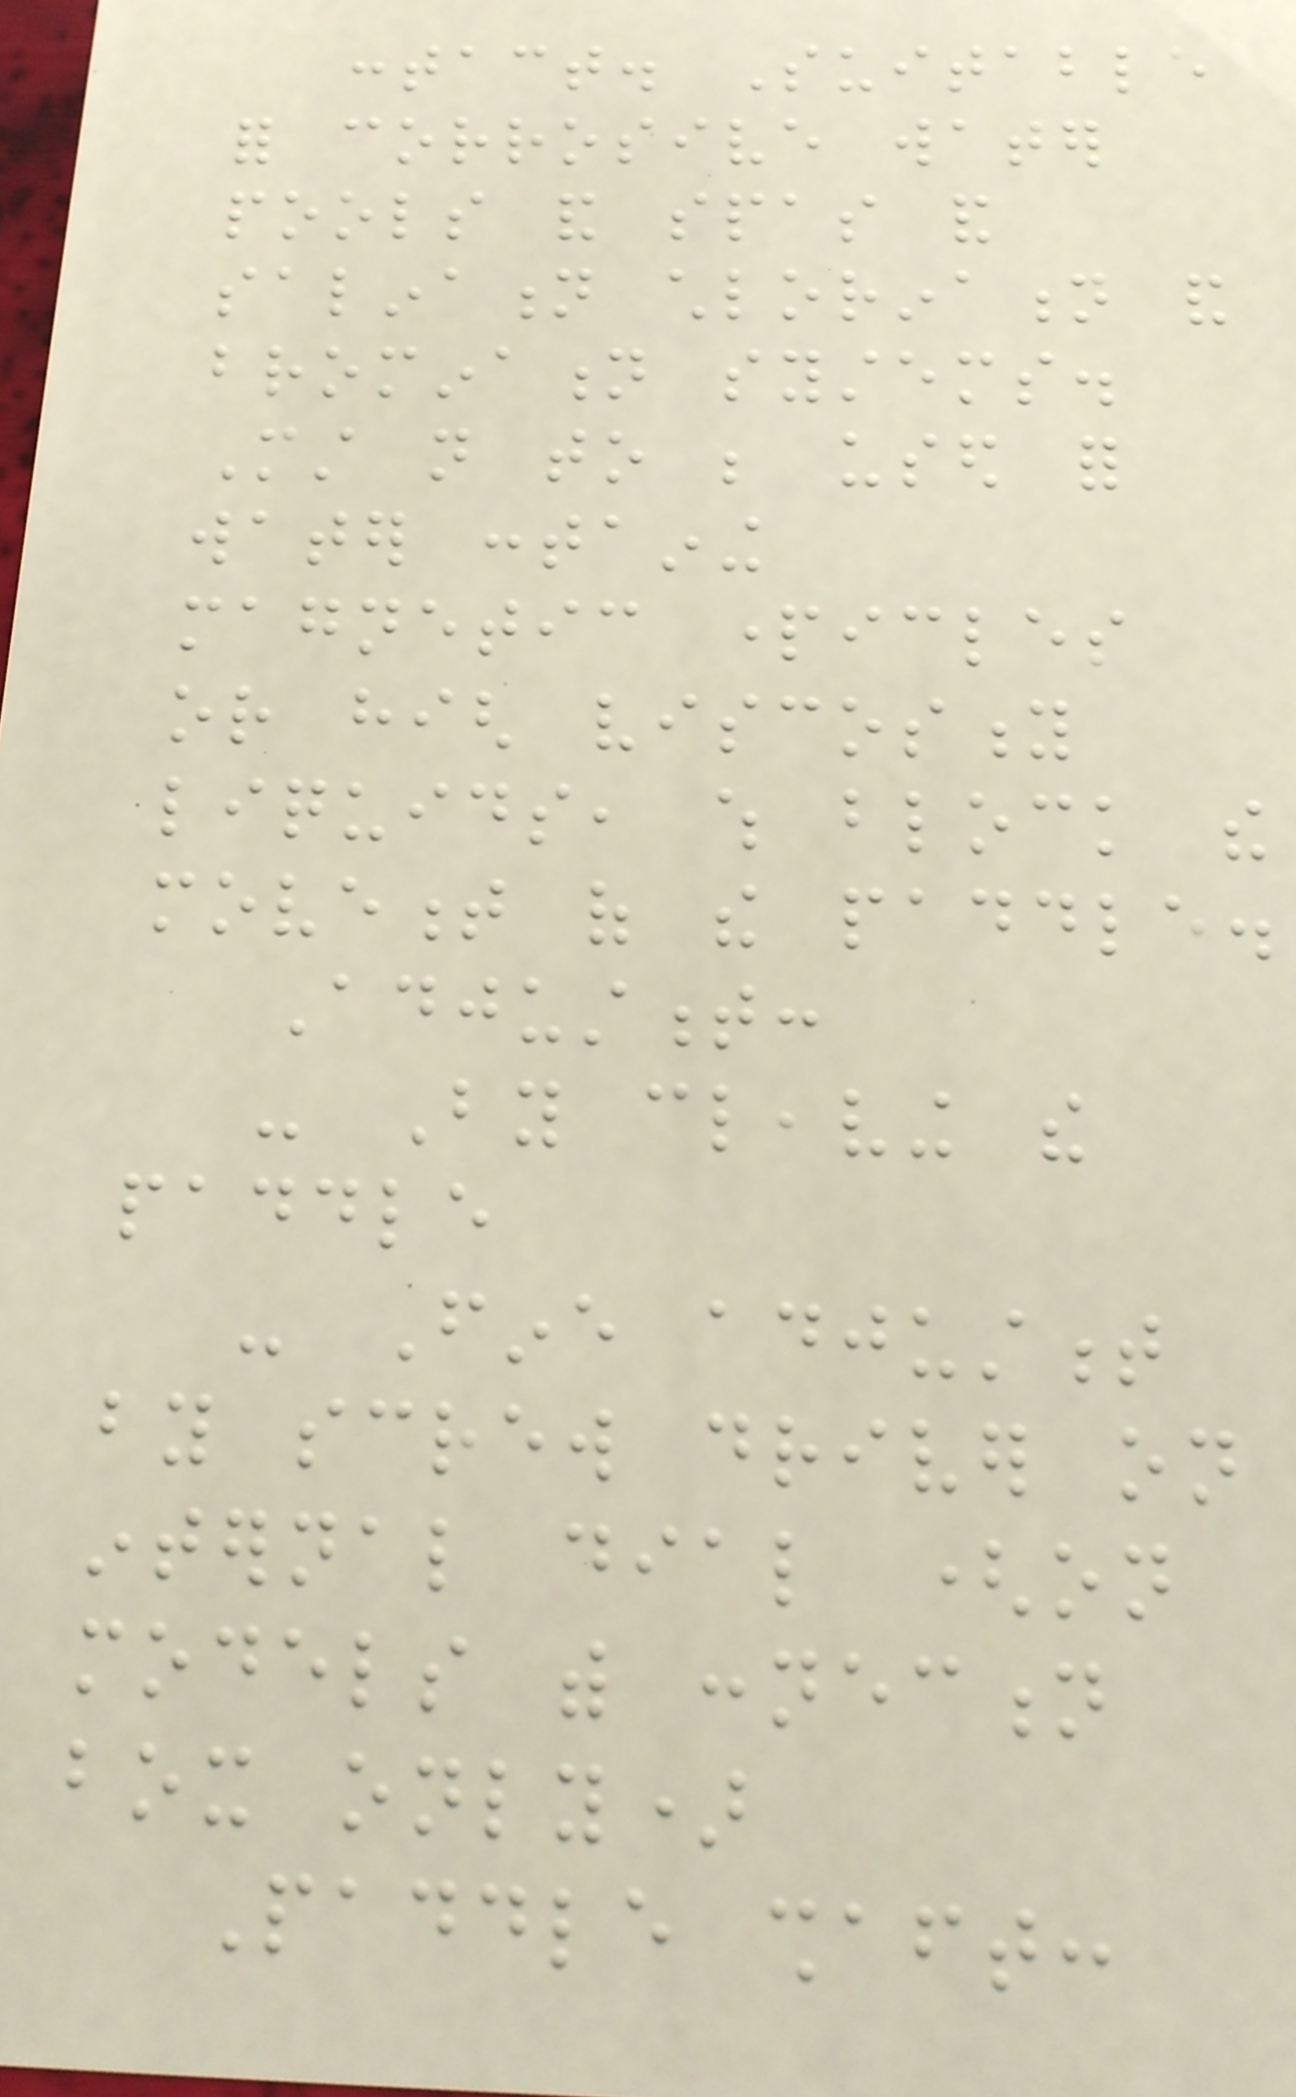contact. Suitable
for corrosive water
pools and spas and
salination chlorination and
bromination systems.
Must not to be used for
water containing
magnetic particles
or high viscosity
liquids, which block the
movement of the paddle.
Adjustment:
- By cleaving the
paddle
- Fine adjustment
by screw driver on
internal dial (on
models with connection
box only)
Paddle shaft:
